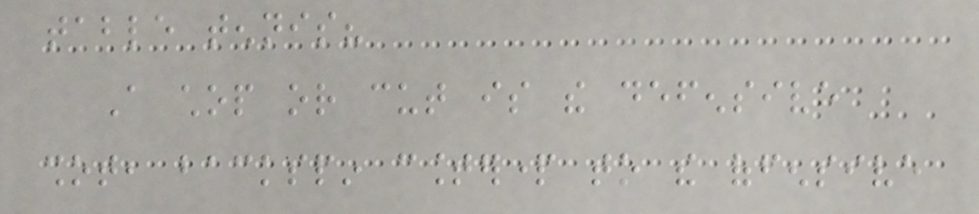table tennis?
A chop or cut is the defensive
shot, backspin counterpart to the offensive
